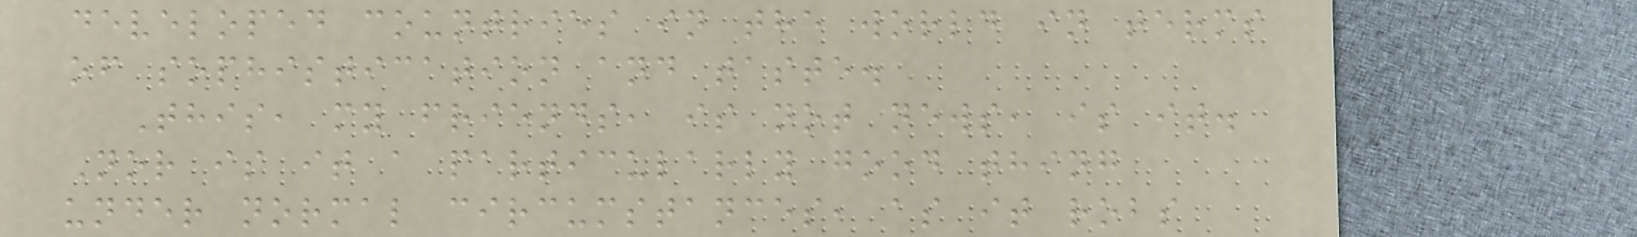developed countries in the world in terms
of sophistication and taste.
This, my friends, is not news, is it.
Nor is it a particularly good thing
under normal circumstances, as it robs
